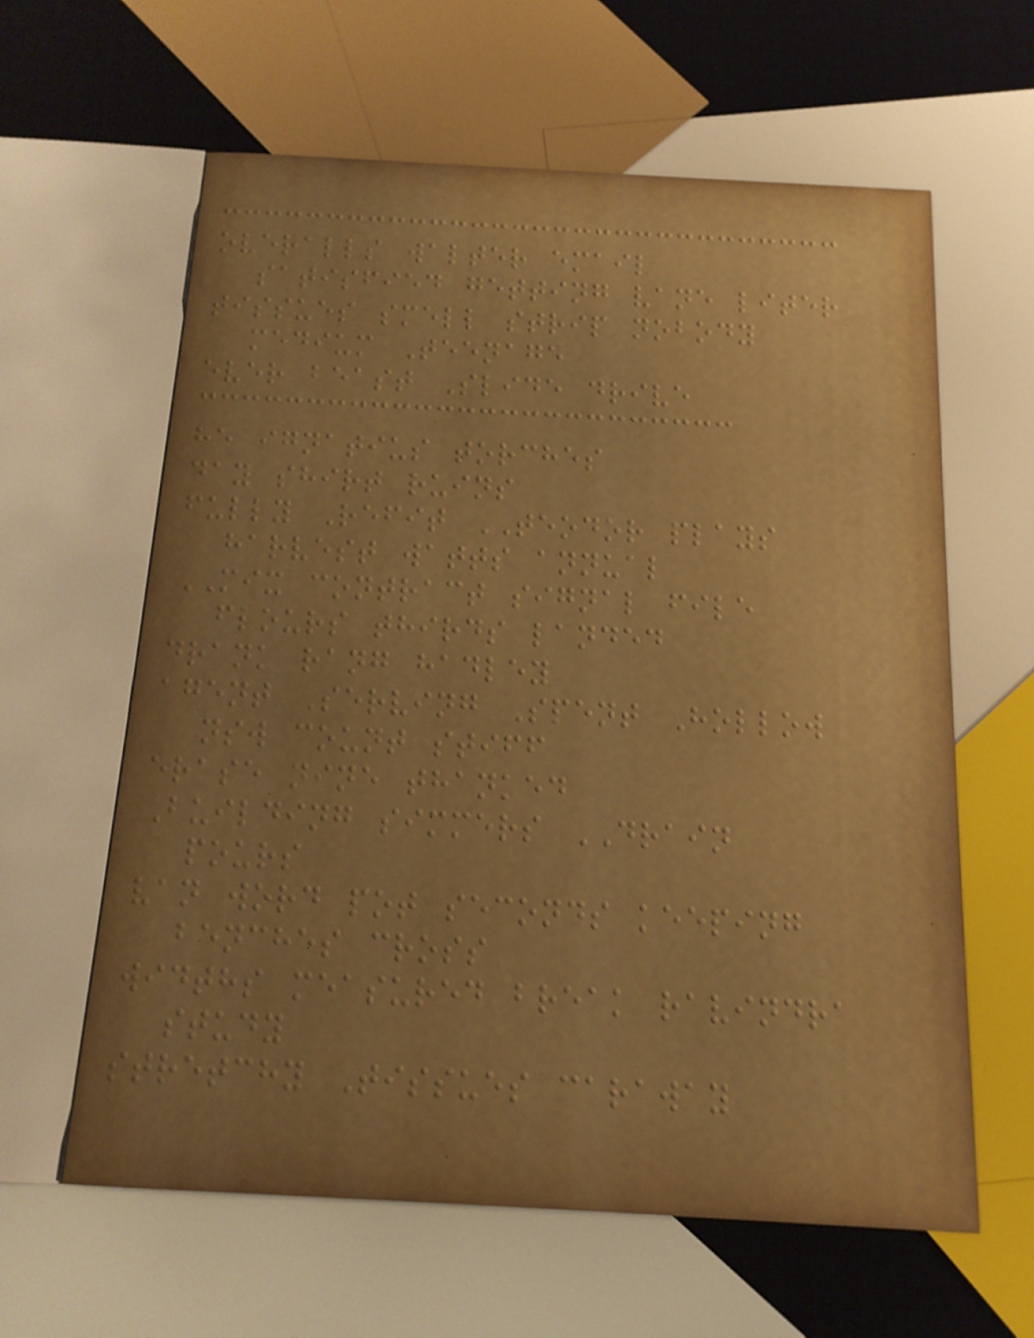overalls walter email
satisfied getting vane liter
tissues smell strip nobody
medium Teenage
ever beast Slide drive
he ignatius torches
day shirt ruins
fully Refit TEODOR plays
harvest watts annual
MIX contract signal file
flours thirds landed
drank rang hadley
agent Serving Spent Hollow
nsw count stiff
erase nine thanked
Building simmers DRAIN
pours
van word pot seconds keeping
benches cross
widths measured break ravindra
study
stretchy Tissues caraway
